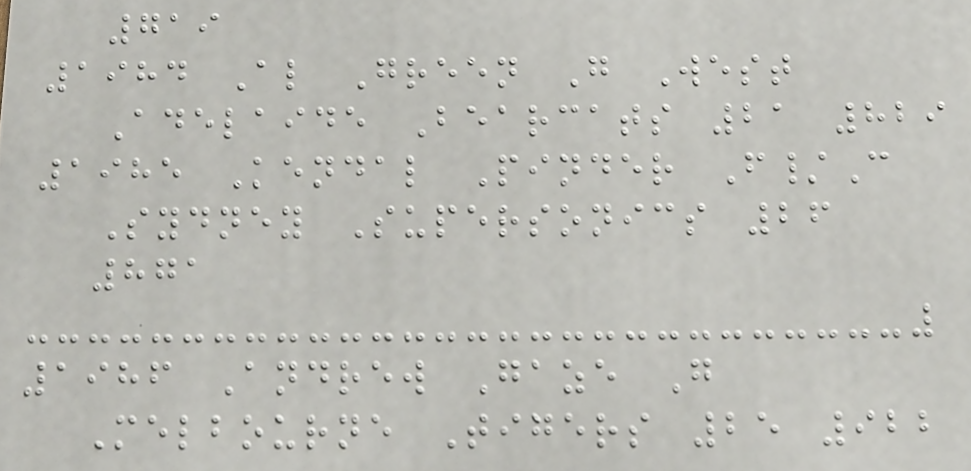719
1984 Al Green G West
Adelaide Bearcats 21 829
1985 Kendal Pinder F/C
Sydney Supersonics 26
871
1986 Andrew Gaze G
Melbourne Tigers 25 922
